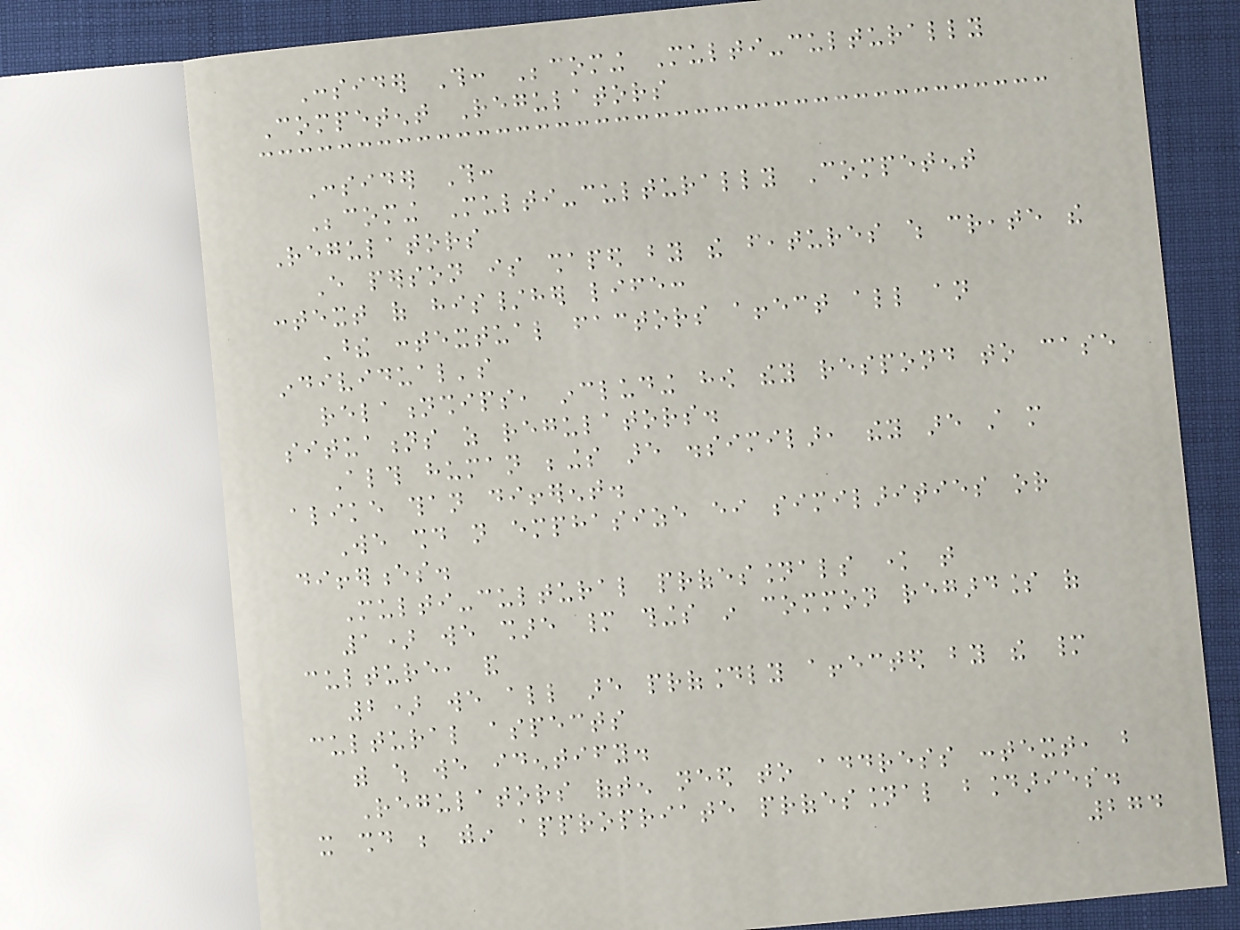Consider This: Becoming Multi-culturally
Competent Regulators
Consider This:
Becoming Multi-culturally Competent
Regulators
Every person is shaped by the features which create the
context of his/her life:
These contextual factors affect all an
individual's
relationships, including how they respond to case
situations as regulators.
Although human beings are dissimilar, they are still more
alike than different.
We should not emphasize either similarities or
differences.
Multi-cultural professionals know that
1) we share many things in common regardless of
culture, and
2) we all are profoundly affected by the many
cultural aspects
with which we identify.
Regulators often need to address context, but
it should be within appropriate professional boundaries.
274
